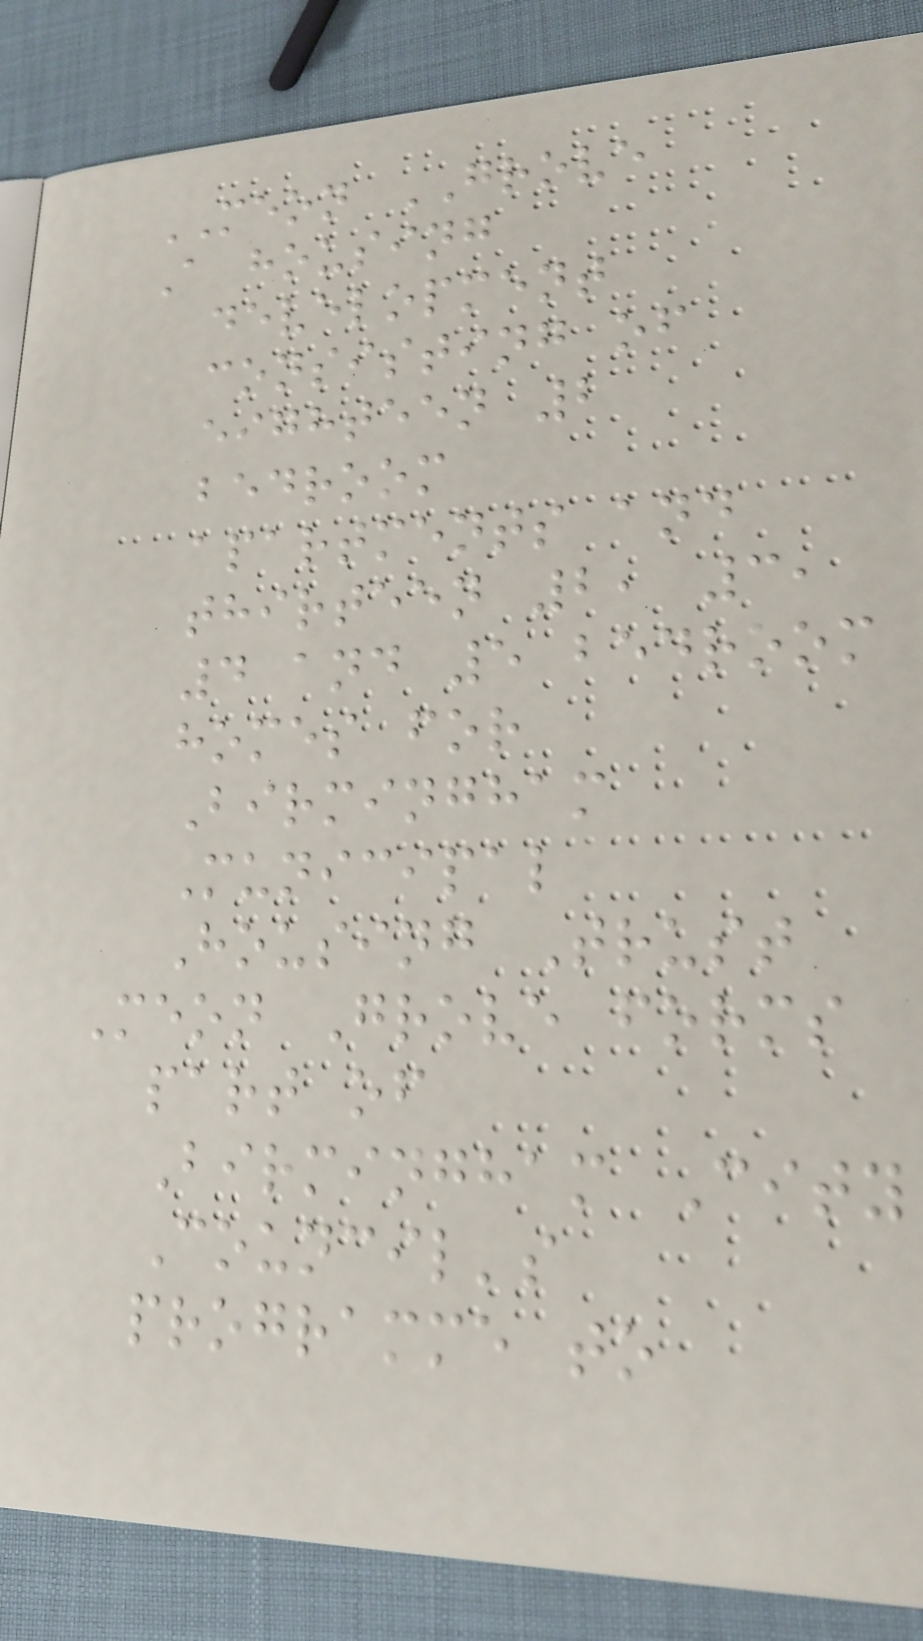MEON GROVE
A housing
development
consisting of
eighteen 2
bedroom
apartments and
thirteen 2, 3,
4 and 5 bedroom
homes for
Birmingham
Municipal
Housing Trust
Meon Grove forms
part of
Birmingham City
Council's
programme to
